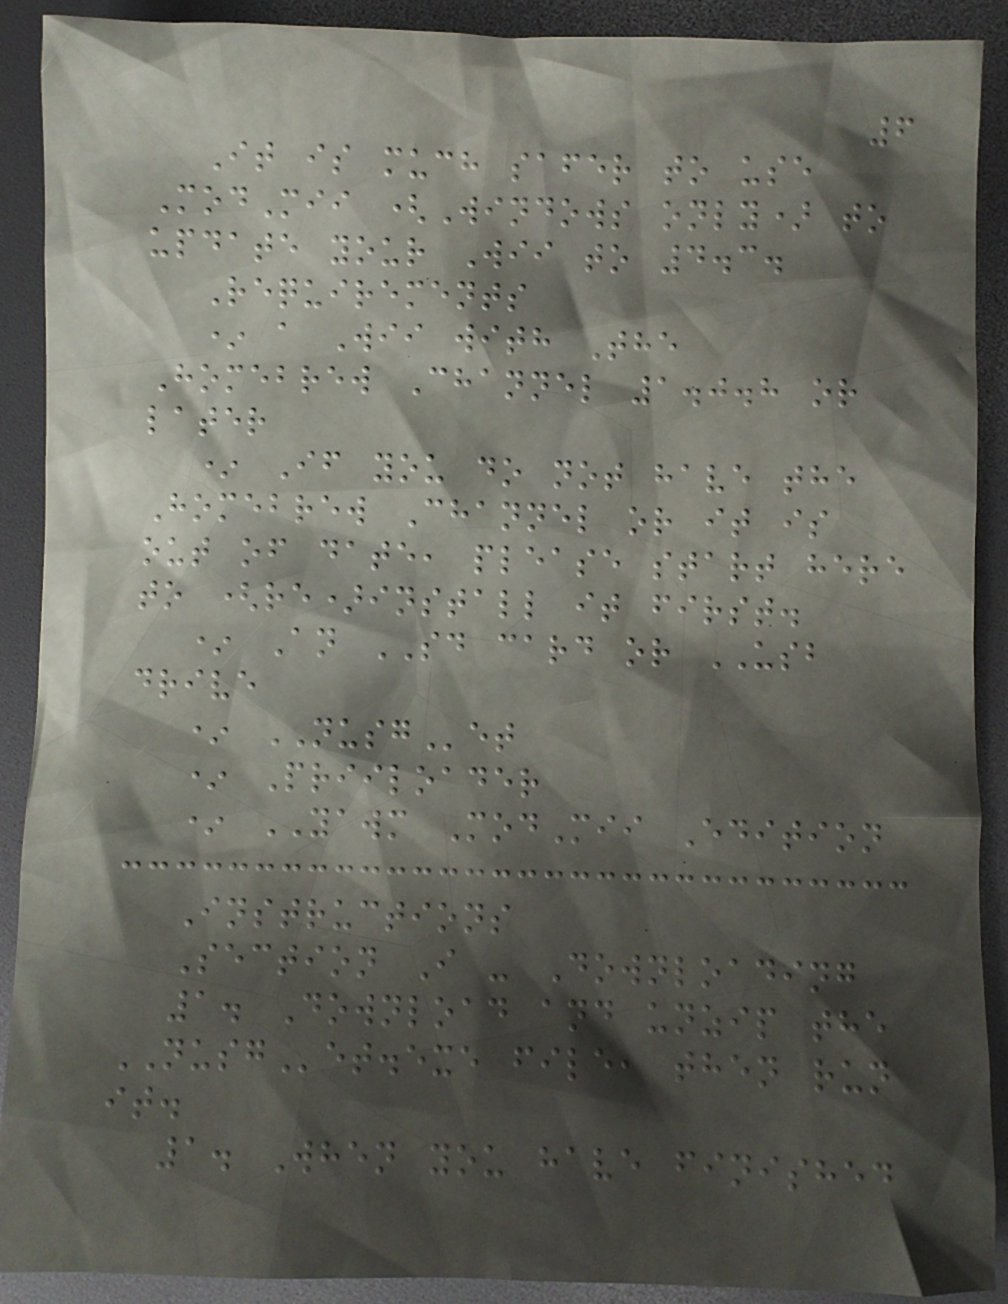6
It is much safer to use
ModMii (Windows only) to
update your Wii to 4.3.
Requirements
* a Wii with The
Homebrew Channel 1.0.8 or
later
* If you do not have the
Homebrew Channel or it is
out of date, please start here
to (re)install it first.
* An SD card or USB
drive
* NUSGet
* Priiloader
* YAWM ModMii Edition
Instructions
Section I - Downloading
1. Download and unzip the
NUSGet.exe file, then run
it.
1. When you have finished
